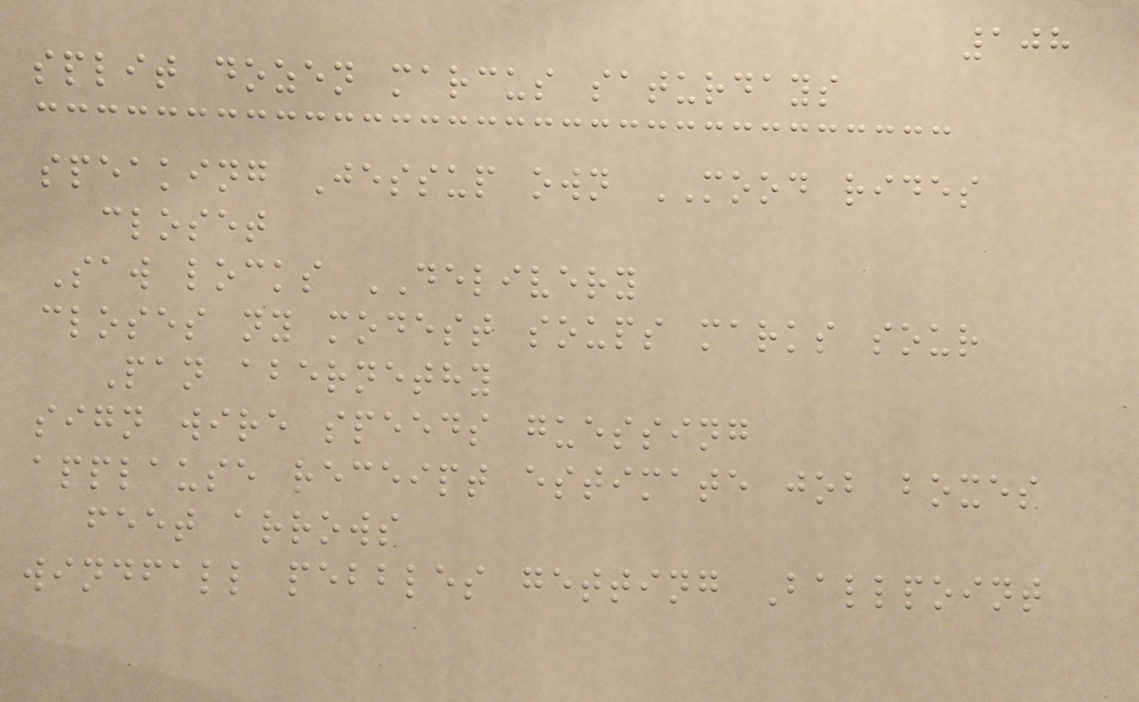108
split dozen marcus saturdays
speaking Jessup own MOOD rides
closet
Saw locks DELIVERY
closes ny modest soups marks sour
Pan abernethy
sign wire speeds guessing
applause receipt estimate job boxes
feet arrows
windfall pebbles getting Ballpoint
